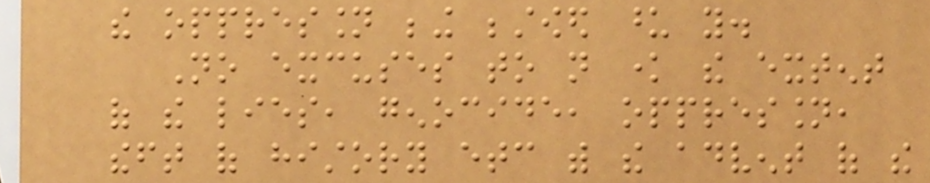the oppression being bestowed upon you.
No excuses to not know the extent
of the lies, genocide, oppression,
theft of history etc with the advent of the
